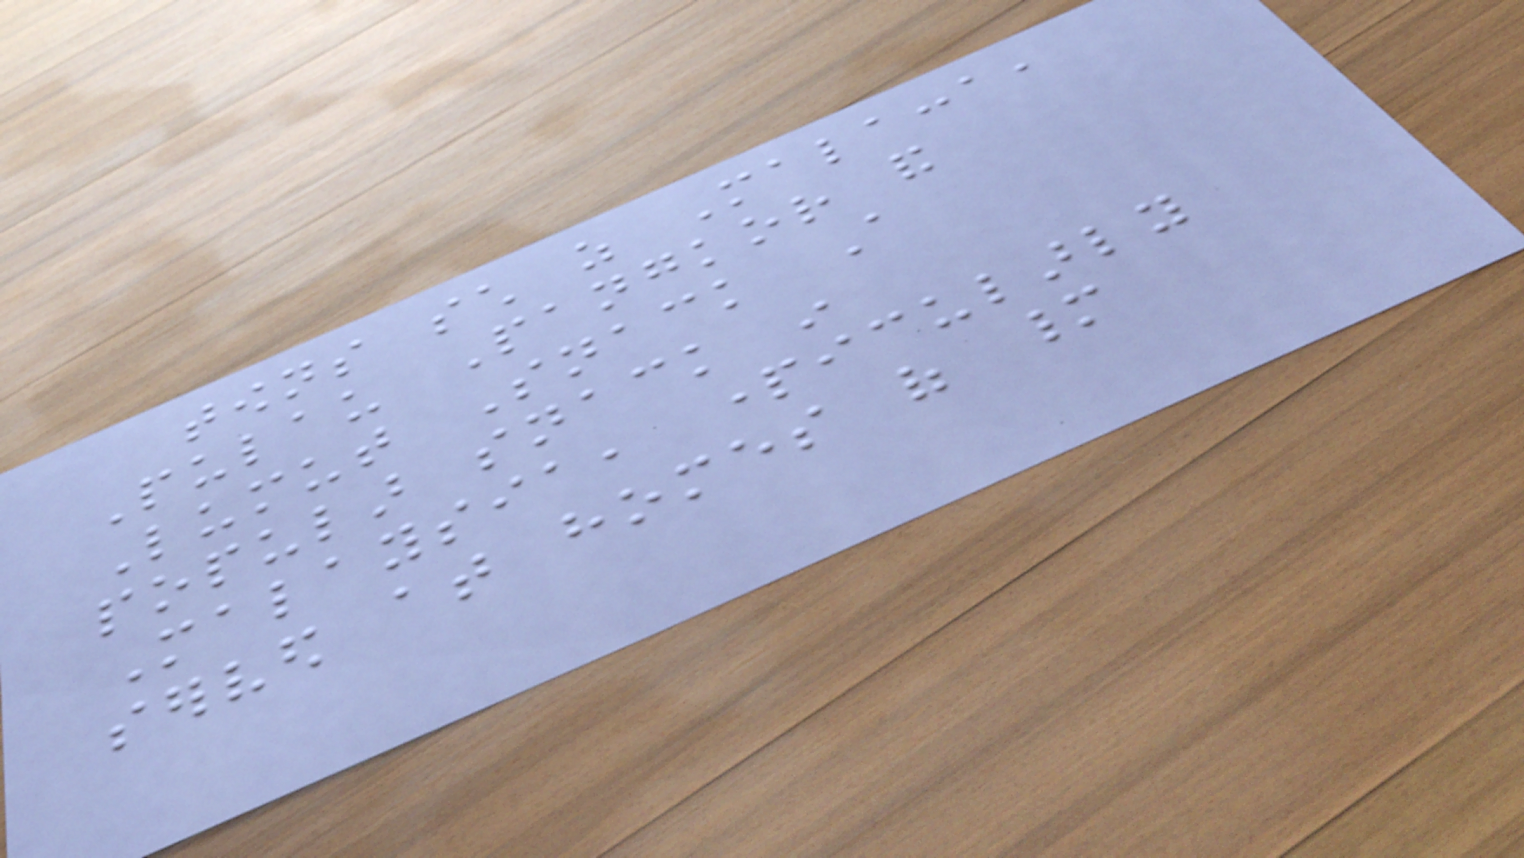towns such as Malacca,
Pulau Pangkor and
Lumut Snack A
popular snack in
Malaysia, particularly
served at homes of many
